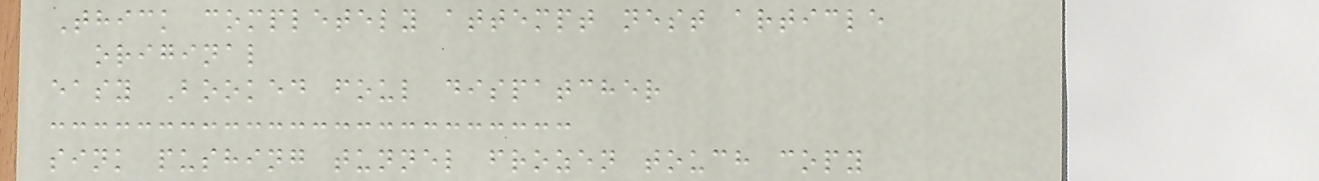Thick completely attempt nest article
original
easy Booked foul dispatcher
sink pushing tunnel frozen touch copy
